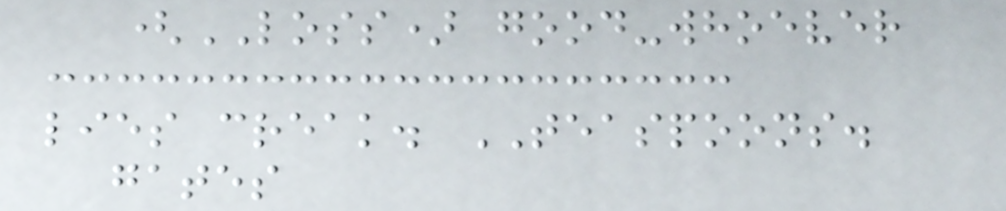(LOSS) good-whoever
lies creak. TEASPOONS.
gates
